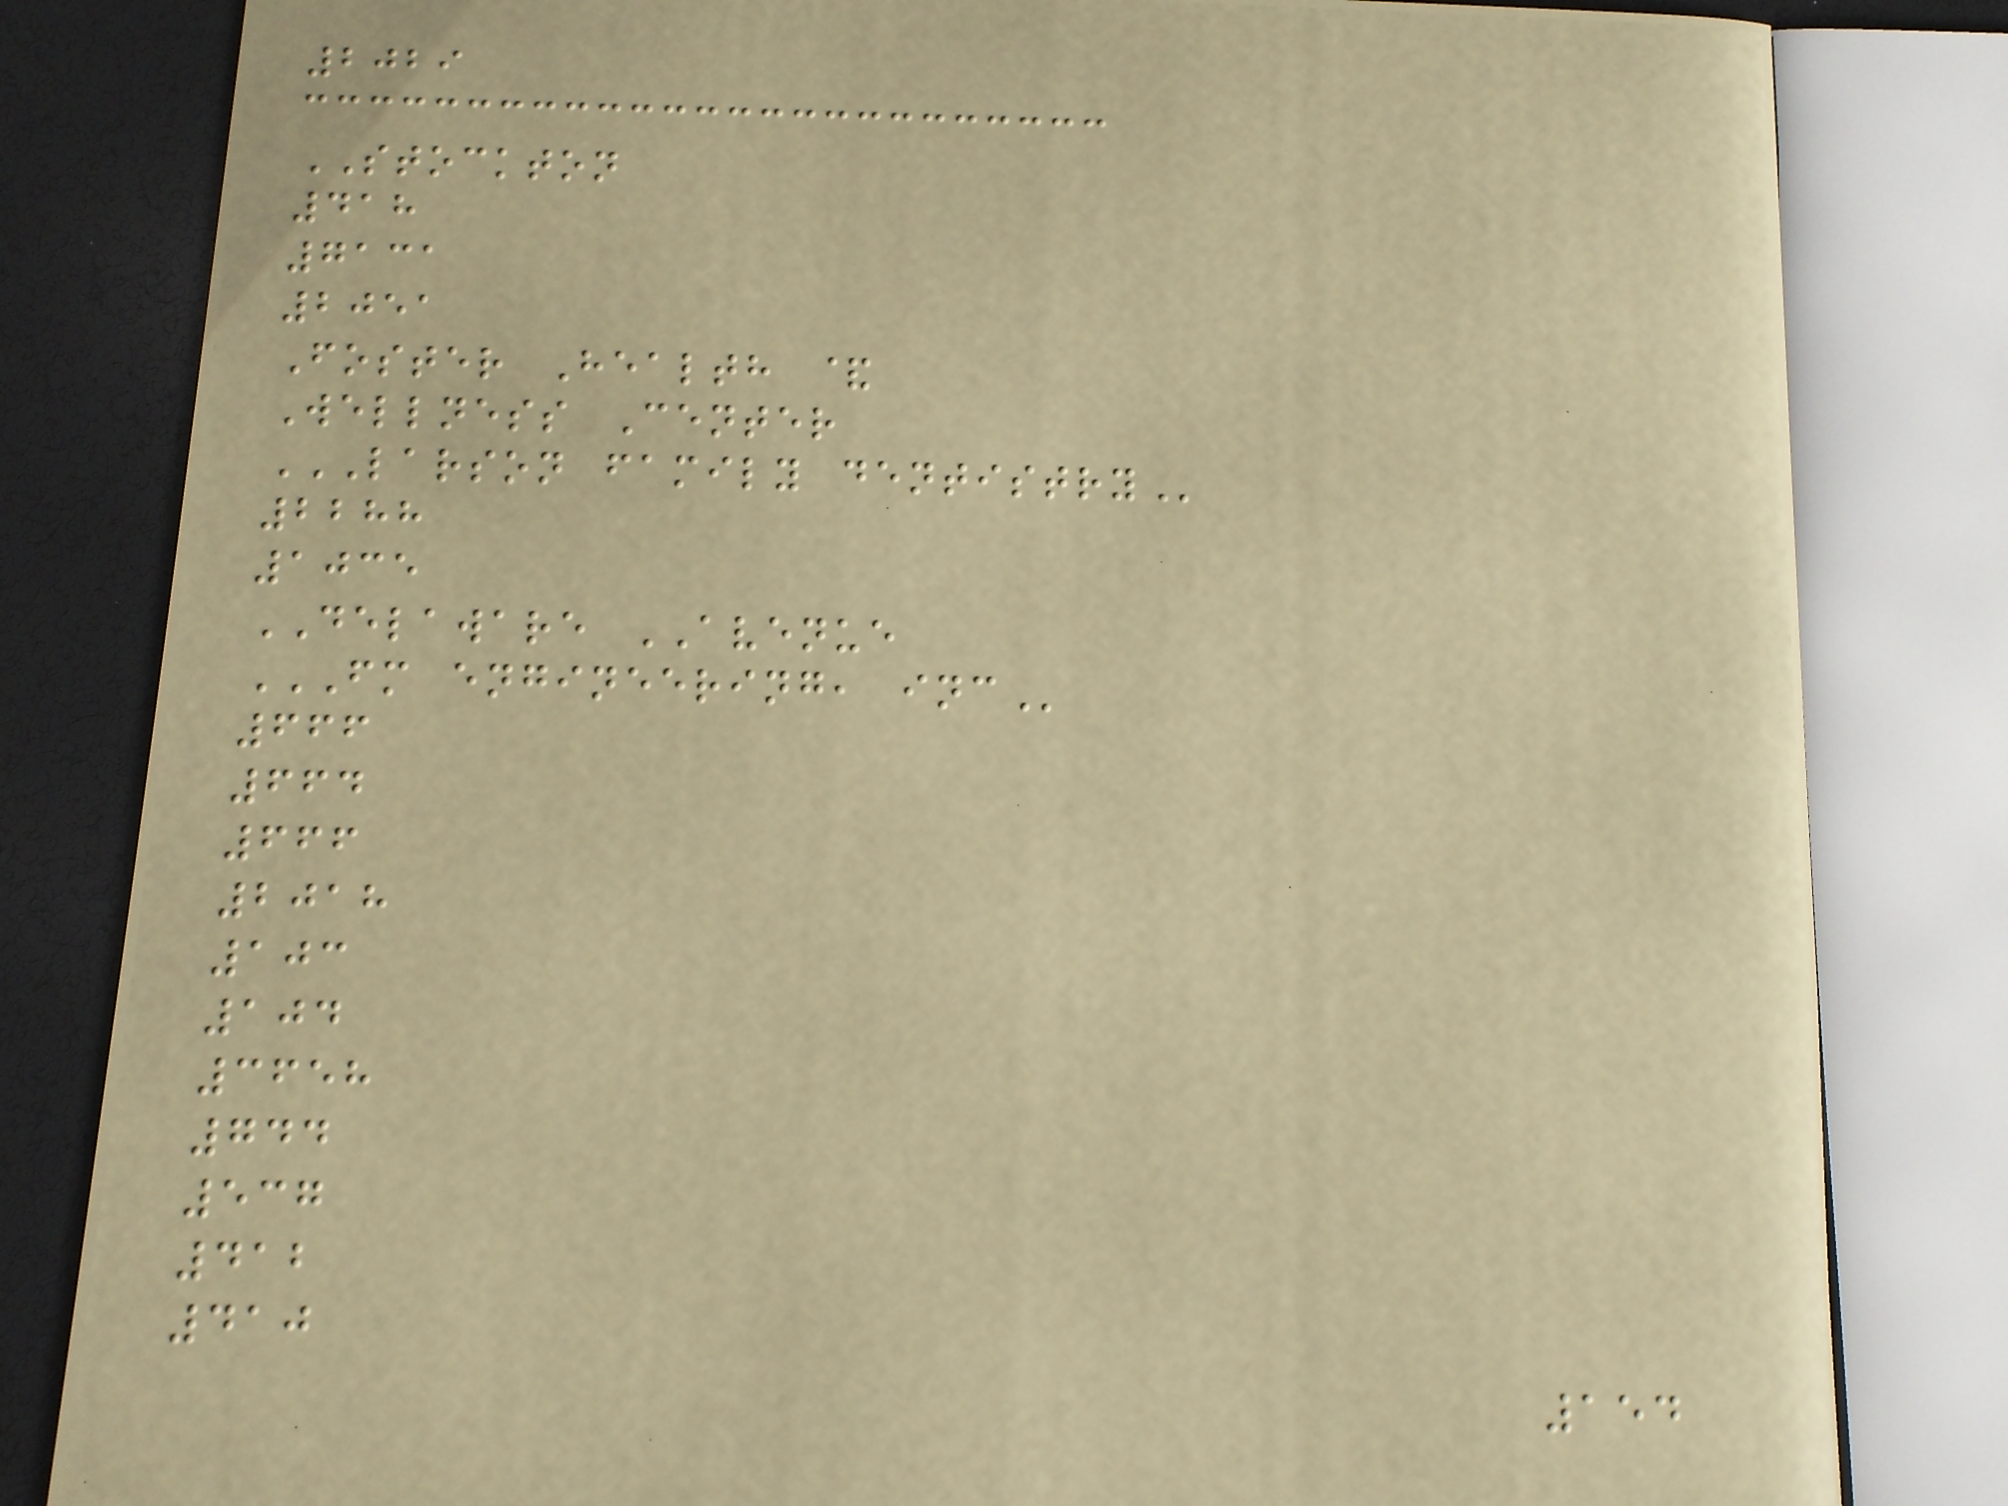2029
STOCKTON
418
7131
2051
Foster Health &
Wellness Center
LARSON FAMILY DENTISTRY
2288
1035
DELAWARE AVENUE
FM ENGINEERING, INC
666
664
666
2018
103
104
3658
744
537
412
410
154
